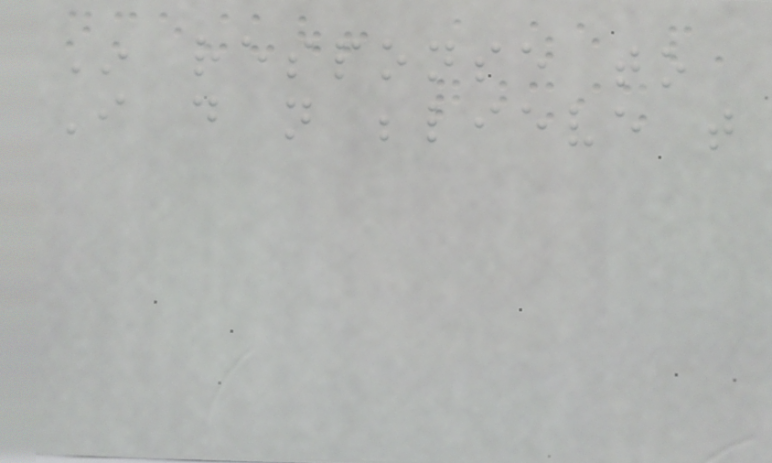In response to
I do not believe that
